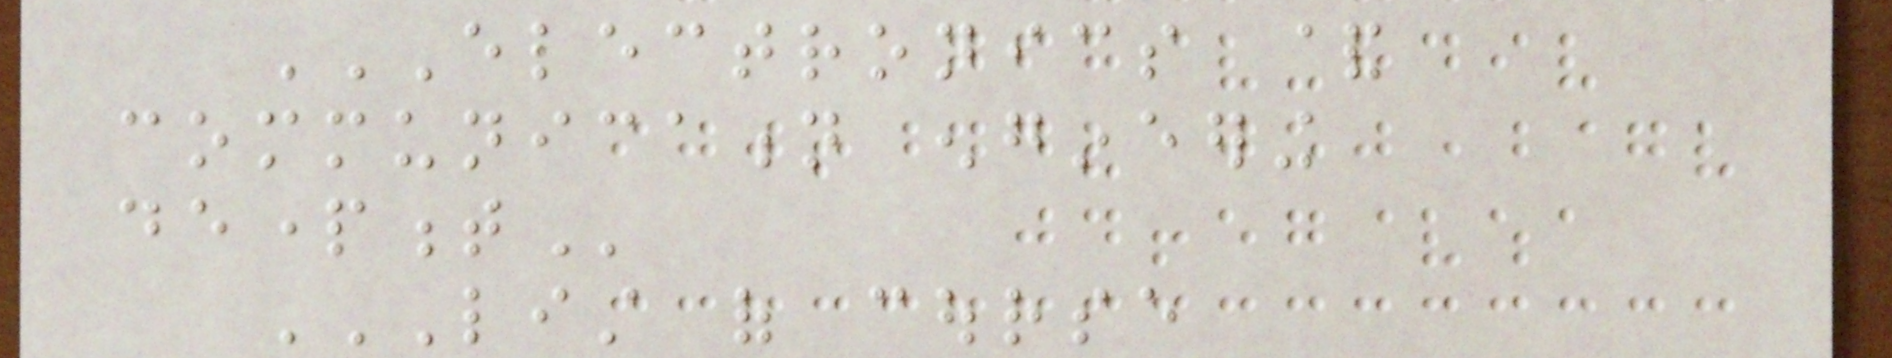ELECTRONICS &
COMMUNICATION ENGINEERING
DEPARTMENT
LIST OF COURSE
